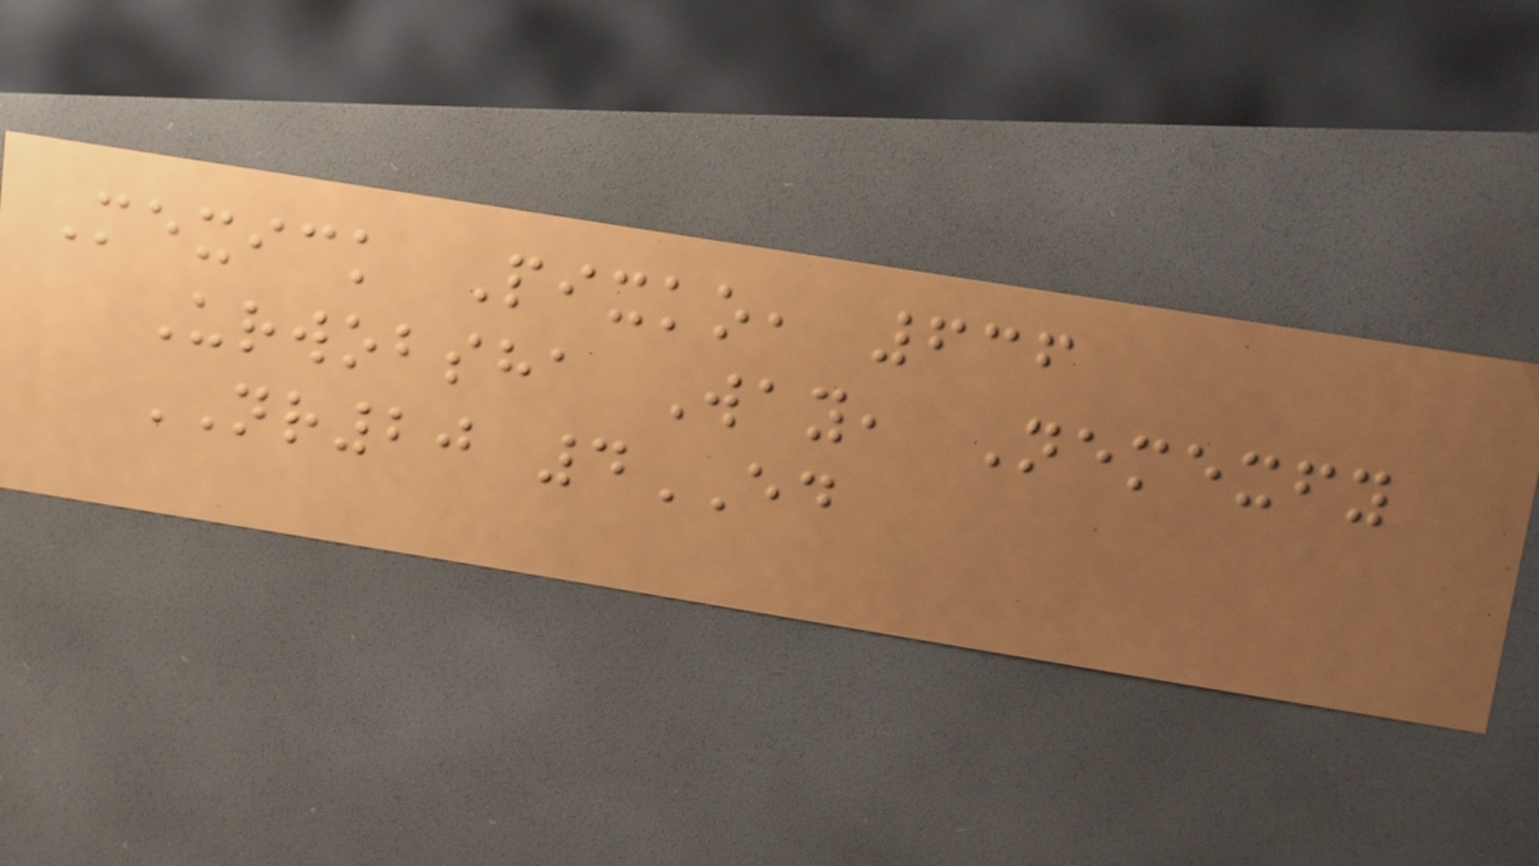Mexick Pixko, 636
Urwobsha Way, Nemexfy
NR20 4ED
